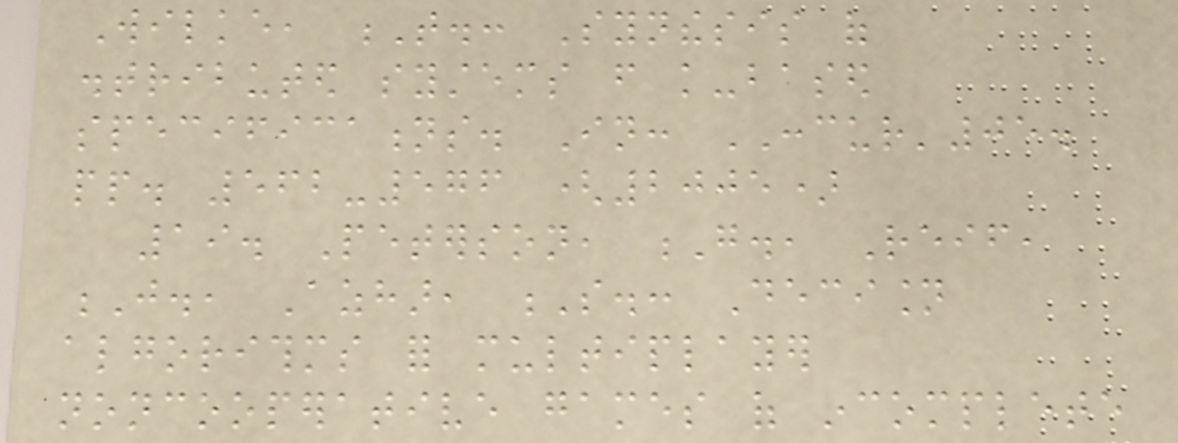Wilke, T.: Synthesis of
distributed systems from knowledge-based
specifications. In: CONCUR'05.
pp. 562-576 (2005)
19. Peterson, G., Reif,
J., Azhar, S.: Decision
algorithms for multiplayer
noncooperative games of incomplete
